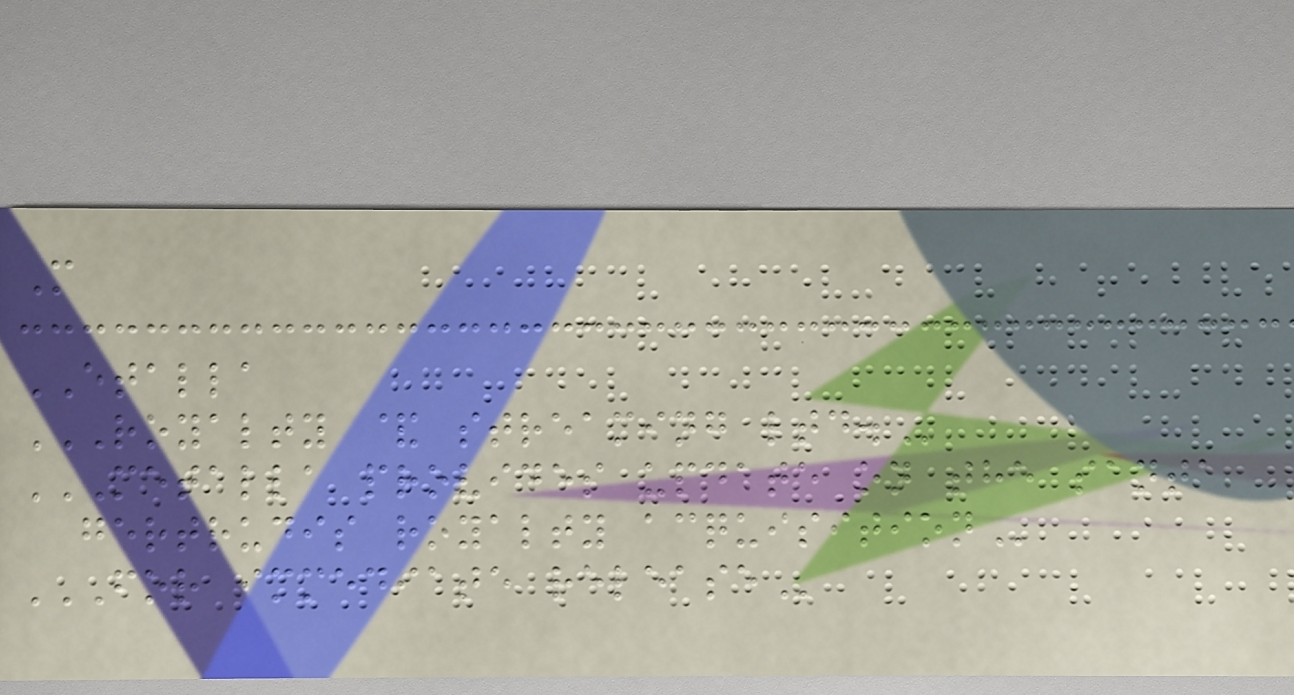M
ETALLA
ROYALTY & STREAMING LTD.
METALLA PROVIDES UPDATE ON THE SANTA
GERTRUDIS ROYALTY ACQUISITION
FOR IMMEDIATE RELEASE
